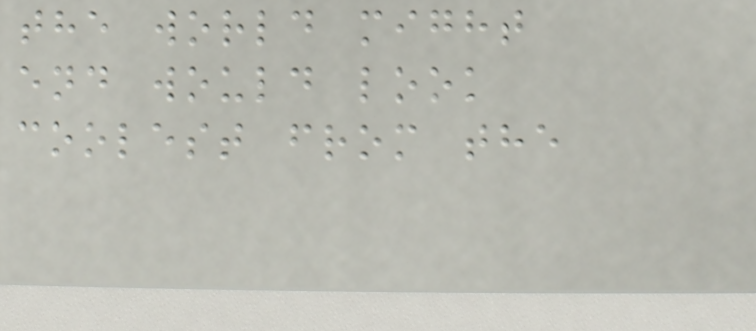the world might
end would look
coolest from the
